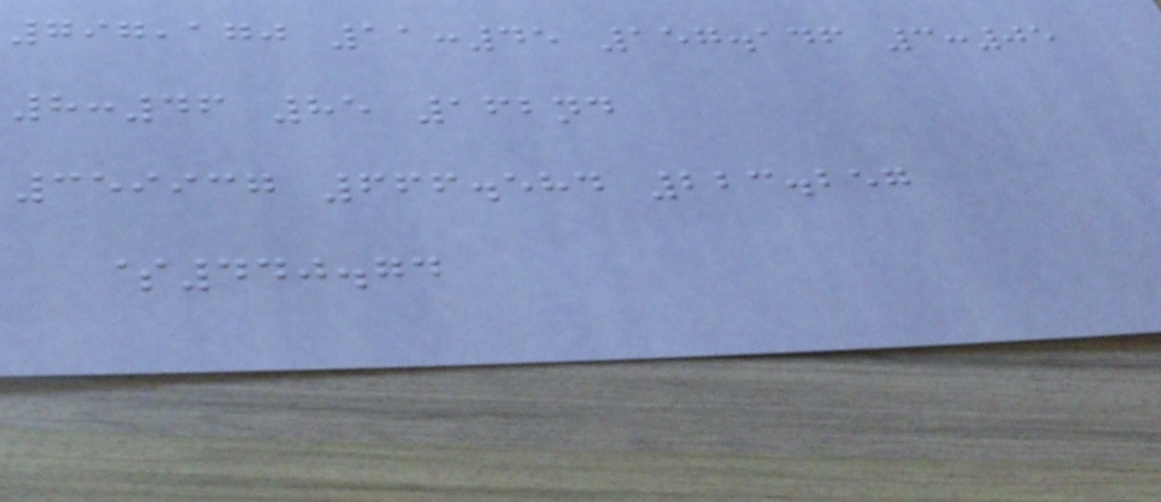797,170 11:45 157.146 3:05
8:46 85 162nd
359937 666.584 223.257
$440.74
